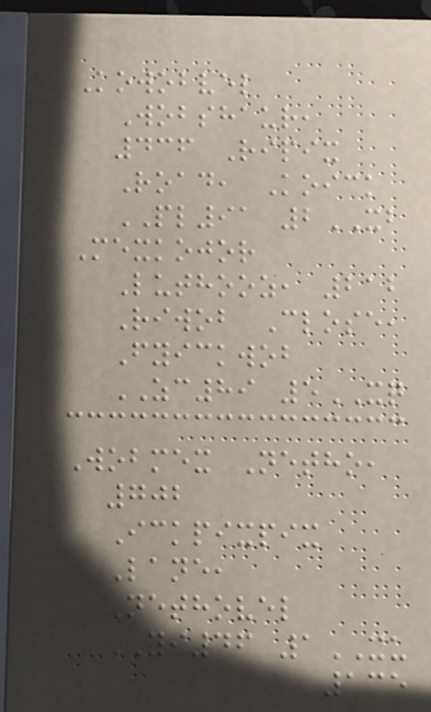Kowobvel
Wobshaur,
436 Ripix
Road, Koick
PL91 2XB
Mexkojor
Luthooz, 212
Riwob Close,
Fyickwob
ZC89 5XQ
Wobmex Netho,
702
Ickpixpix
Lane,
Nethovel
YI46 1XU
135
